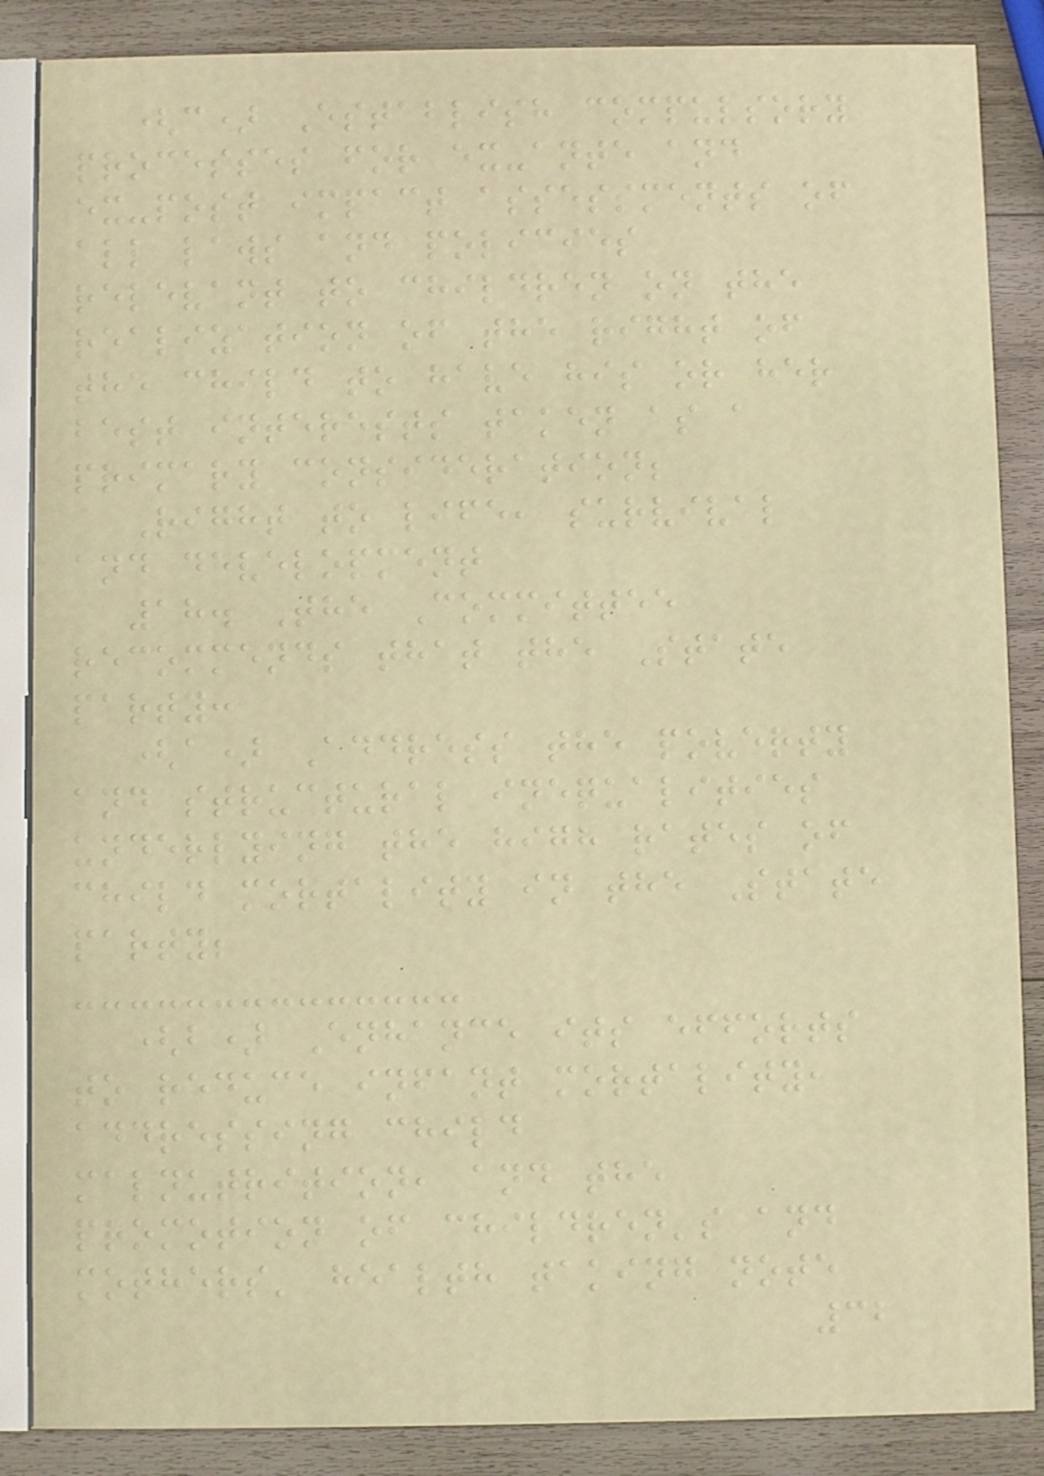(c) Establish compulsory
processes for ex-ante and
ex-post impact assessments of
all laws and policies
relevant to children on the
realization of the right of
the child to have his or her
best interests taken as a
primary consideration;
Right to life, survival
and development
18. The Committee
recommends that the State
party:
(a) Address the poverty
and structural inequalities
underlying the high rates of
child mortality in the State
party;
(b) Enhance its efforts
to reduce infant mortality,
addressing child
malnutrition, and the
promotion of children's and
mothers' health taking note
32
